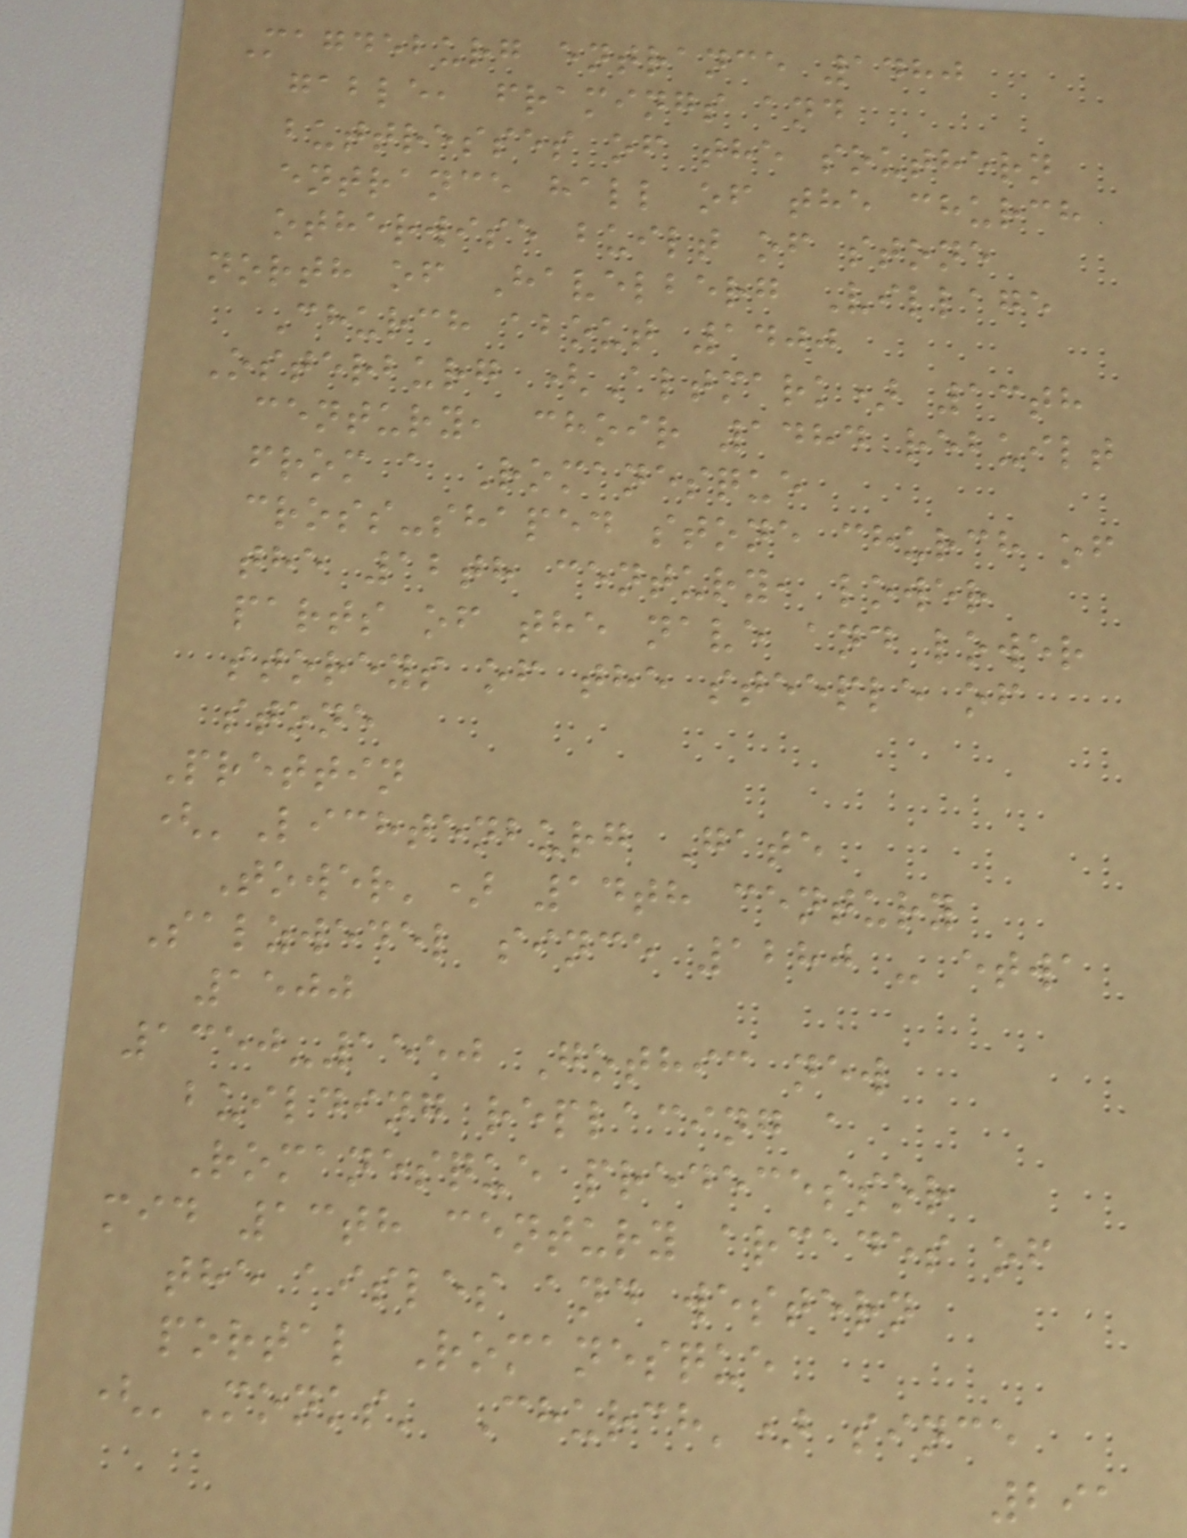Magdeburg entrance 1480
gable, framings and
buttresses of the southern
entrance hall of the church
otherwise built of stone
north of Havelberg Village
Church about 1400
Osterburg (Altmark) 13th
century, choir 1484 rebuilt
from a Romanesque
cross-shaped stone church of
the 12th century, lower
parts of the nave and lower
storeys of the steeple of
stone
Prettin
('Lichtenburg Gate
Tower') 14th century
Salzwedel since 1280 - etwa
1500
1350-1550 Gothic new
building replacing a
Romanesque predecessor
mid 13th century arcades of
the aisles and western
portal Romanesque
('Monks' Church') since
291
